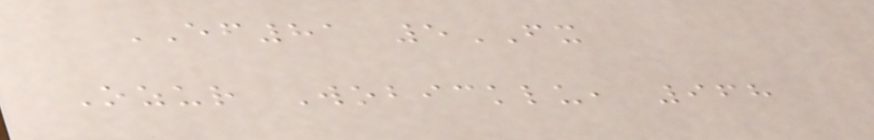EF81 5FX
Ozur Wobicklu, 968
